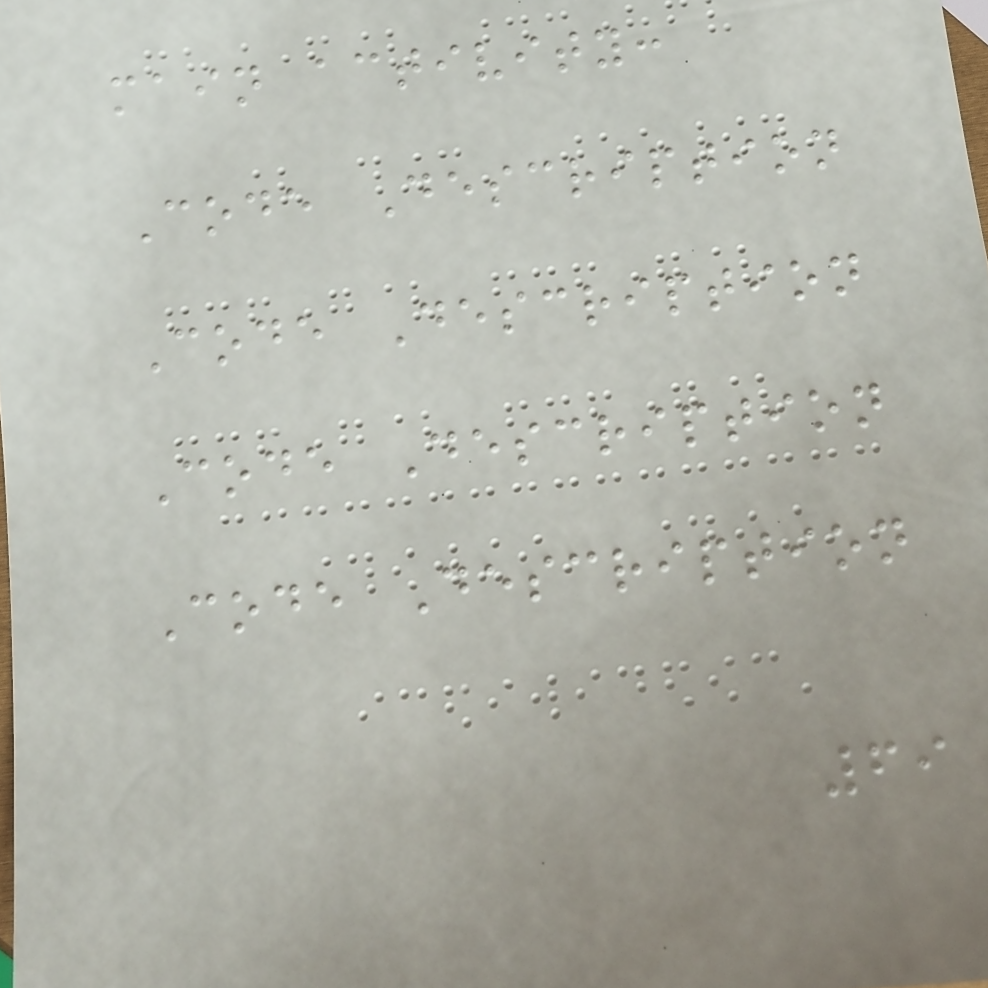main activity:
Code Description
Code Description
Code Description
Code Description
69
